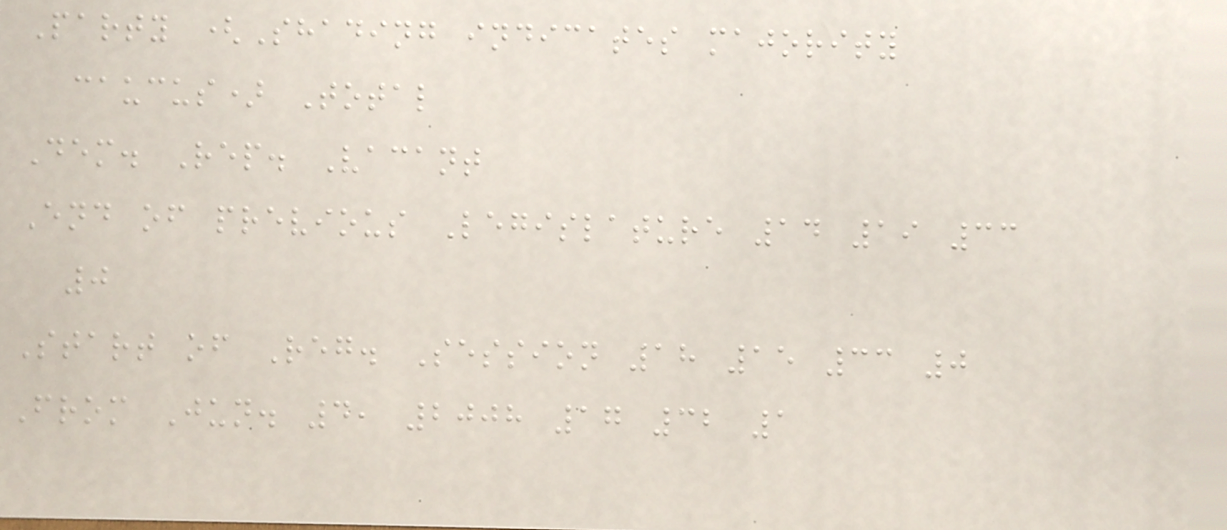Party (Shading indicates majority
caucus) Total
Dem. Rep. Vacant
End of previous Legislature 14 19 33
0
Start of Reg. Session 18 15 33 0
From Jun. 4, 2008 17 32 1
